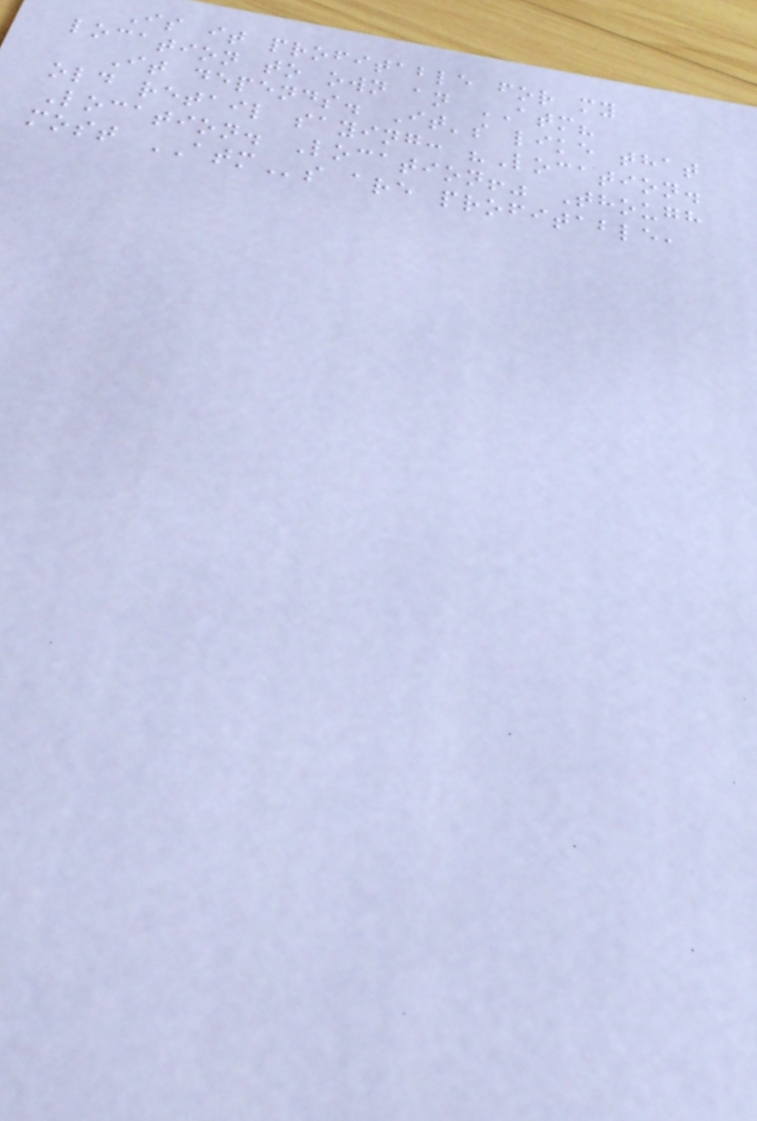Is it profitable for my
location to own an ATM?
It depends. It's like that
old retail saying: "Location.
Location. Location!" Though
most ATMs are profitable,
